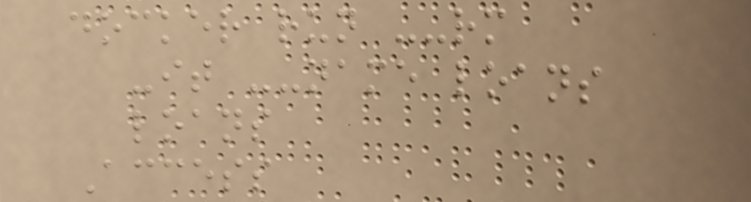docker run --rm
-it --name loans
loans
Access
